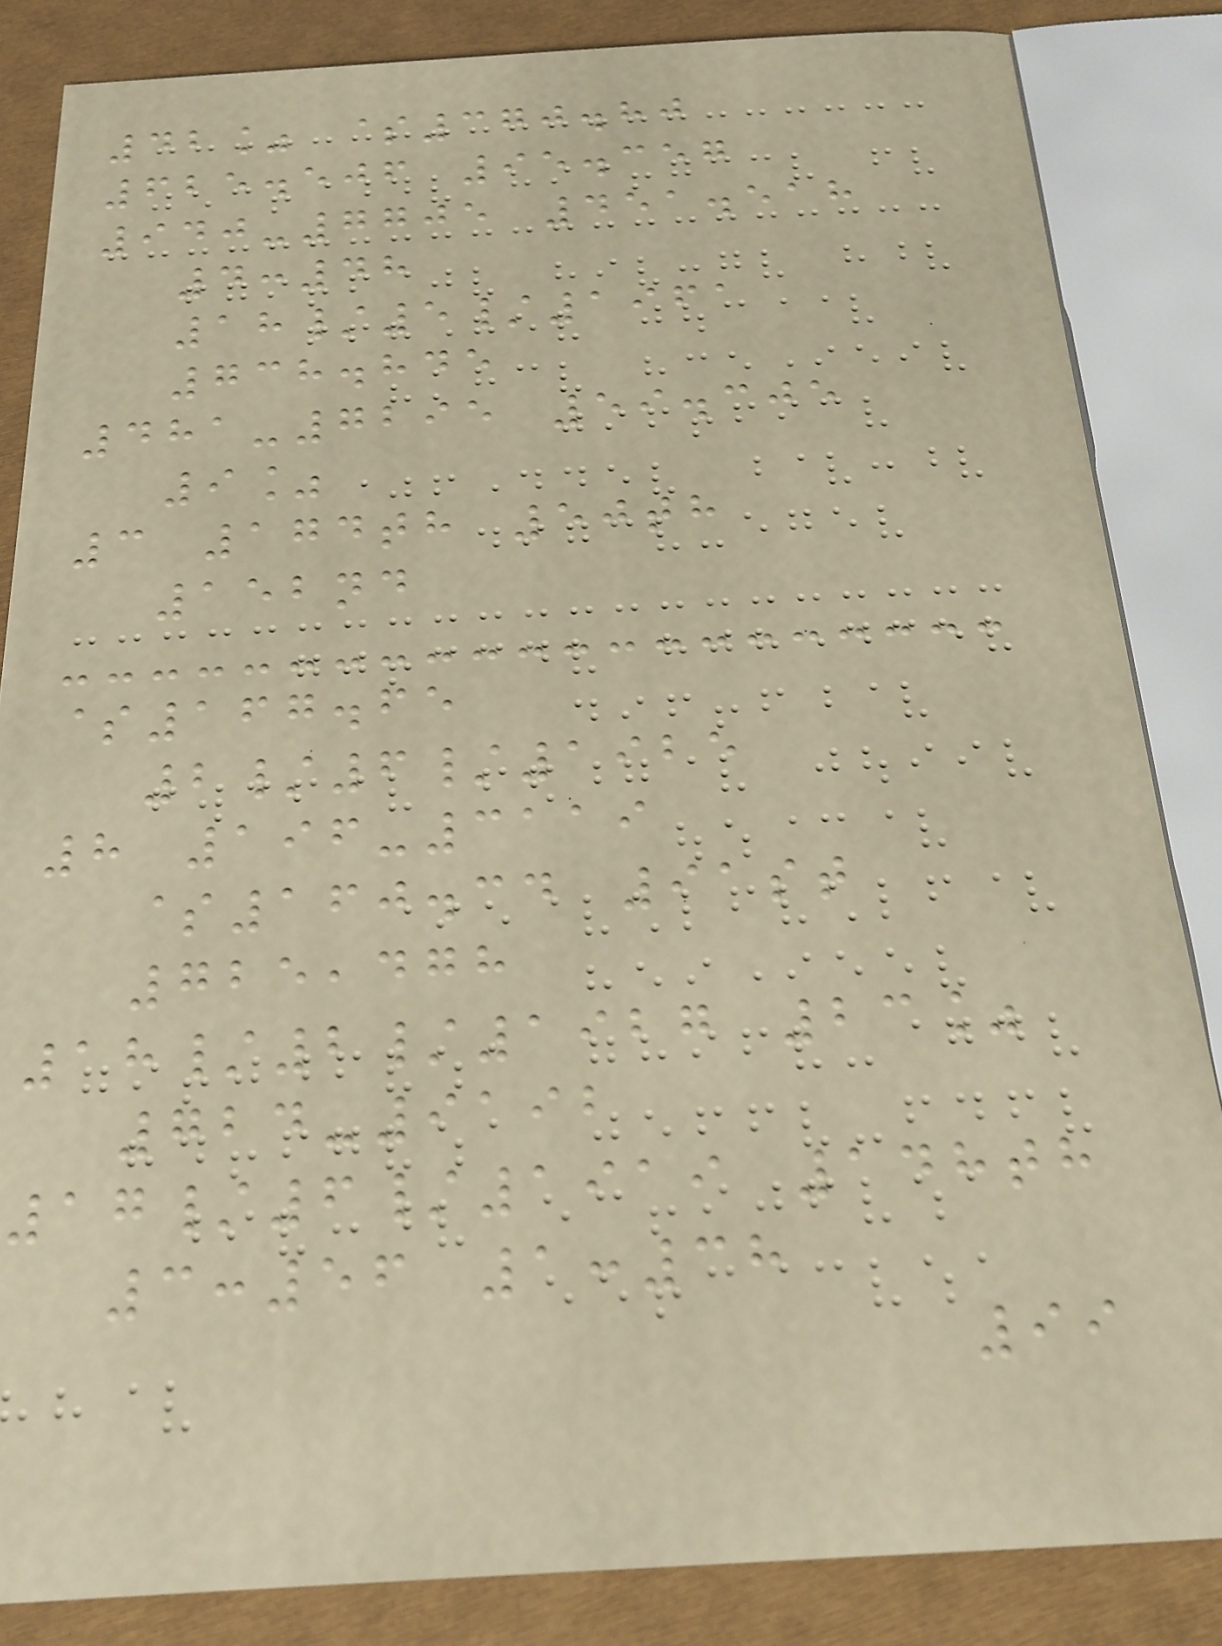42% $370.80
625.506 95.357
940-7705 451.518
4:48
18/5/1961
738.845
481-7295 59.305
9%
3 174th 50th
152nd
$167.65
2/6/1925
8 196-3119
$160.34 91st
725,478
18/2/1927 23%
724-9192
17/6/1919 148th
3:56 1:38
99
